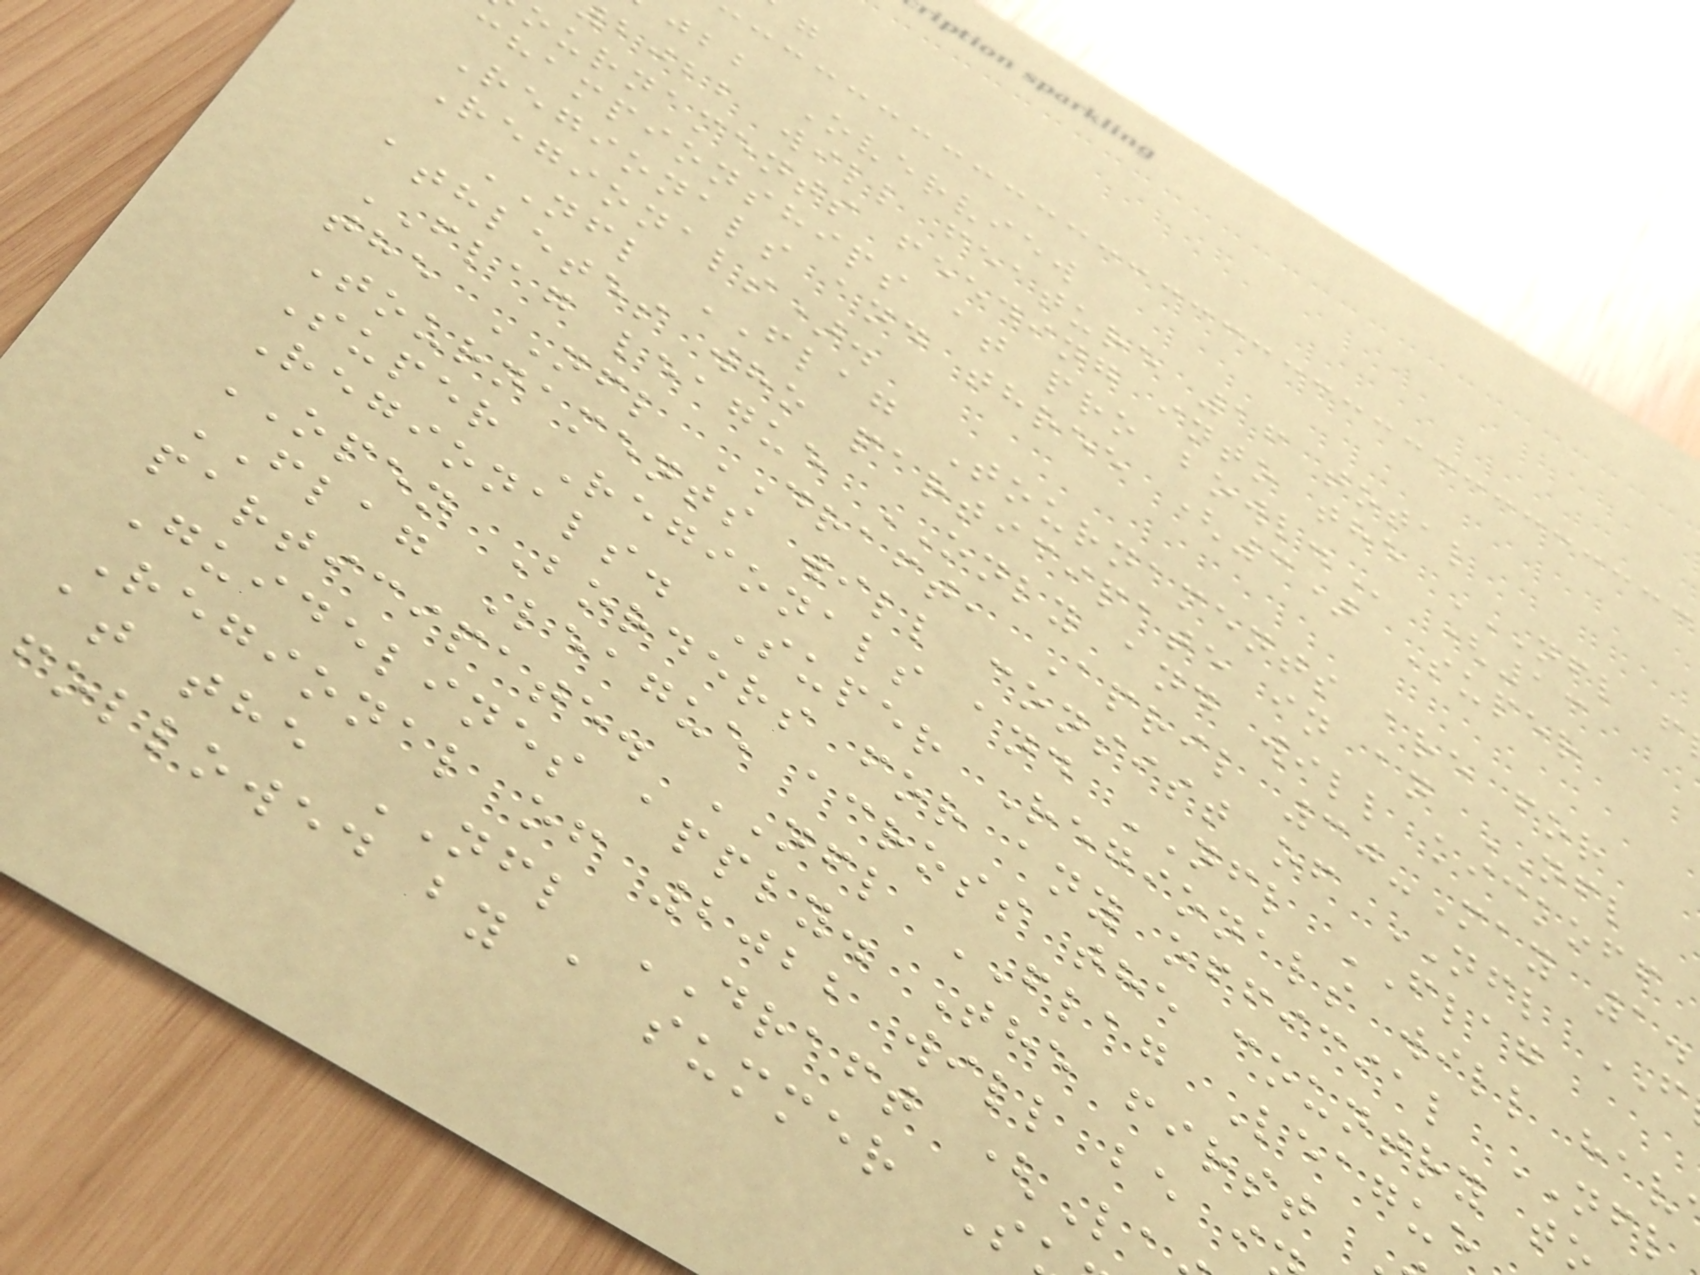jbb Overview
bjbb will feature 16 total
championships at pro
Regionals and three (3) Super
Regionals).
NFL FLAG Tournaments are for
athletes who participate in an NFL
FLAG league ONLY and will kickoff
the NFL DRAFT, April 30-May 1.
Tournaments will consist of NFL
Super Regionals and NFL FLAG
Regionals. Super Regionals will hav
OPEN Borders for any official NFL
FLAG League across the country t
participate. NFL FLAG League
Guidelines apply. The first
Regional of 2022 will be i
followed by a summer S
